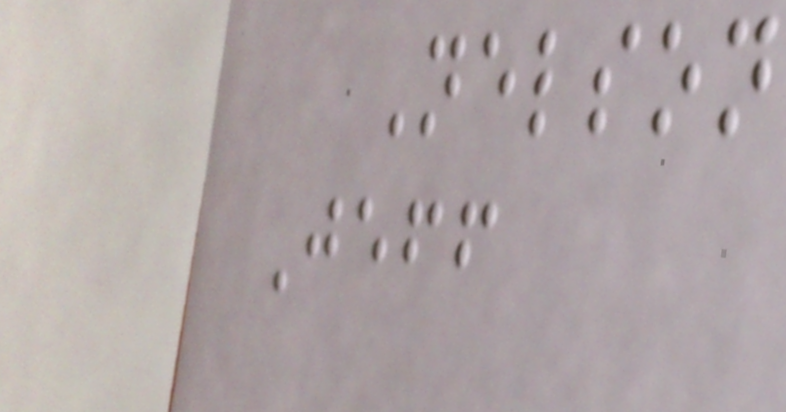Nelson
Jeff
